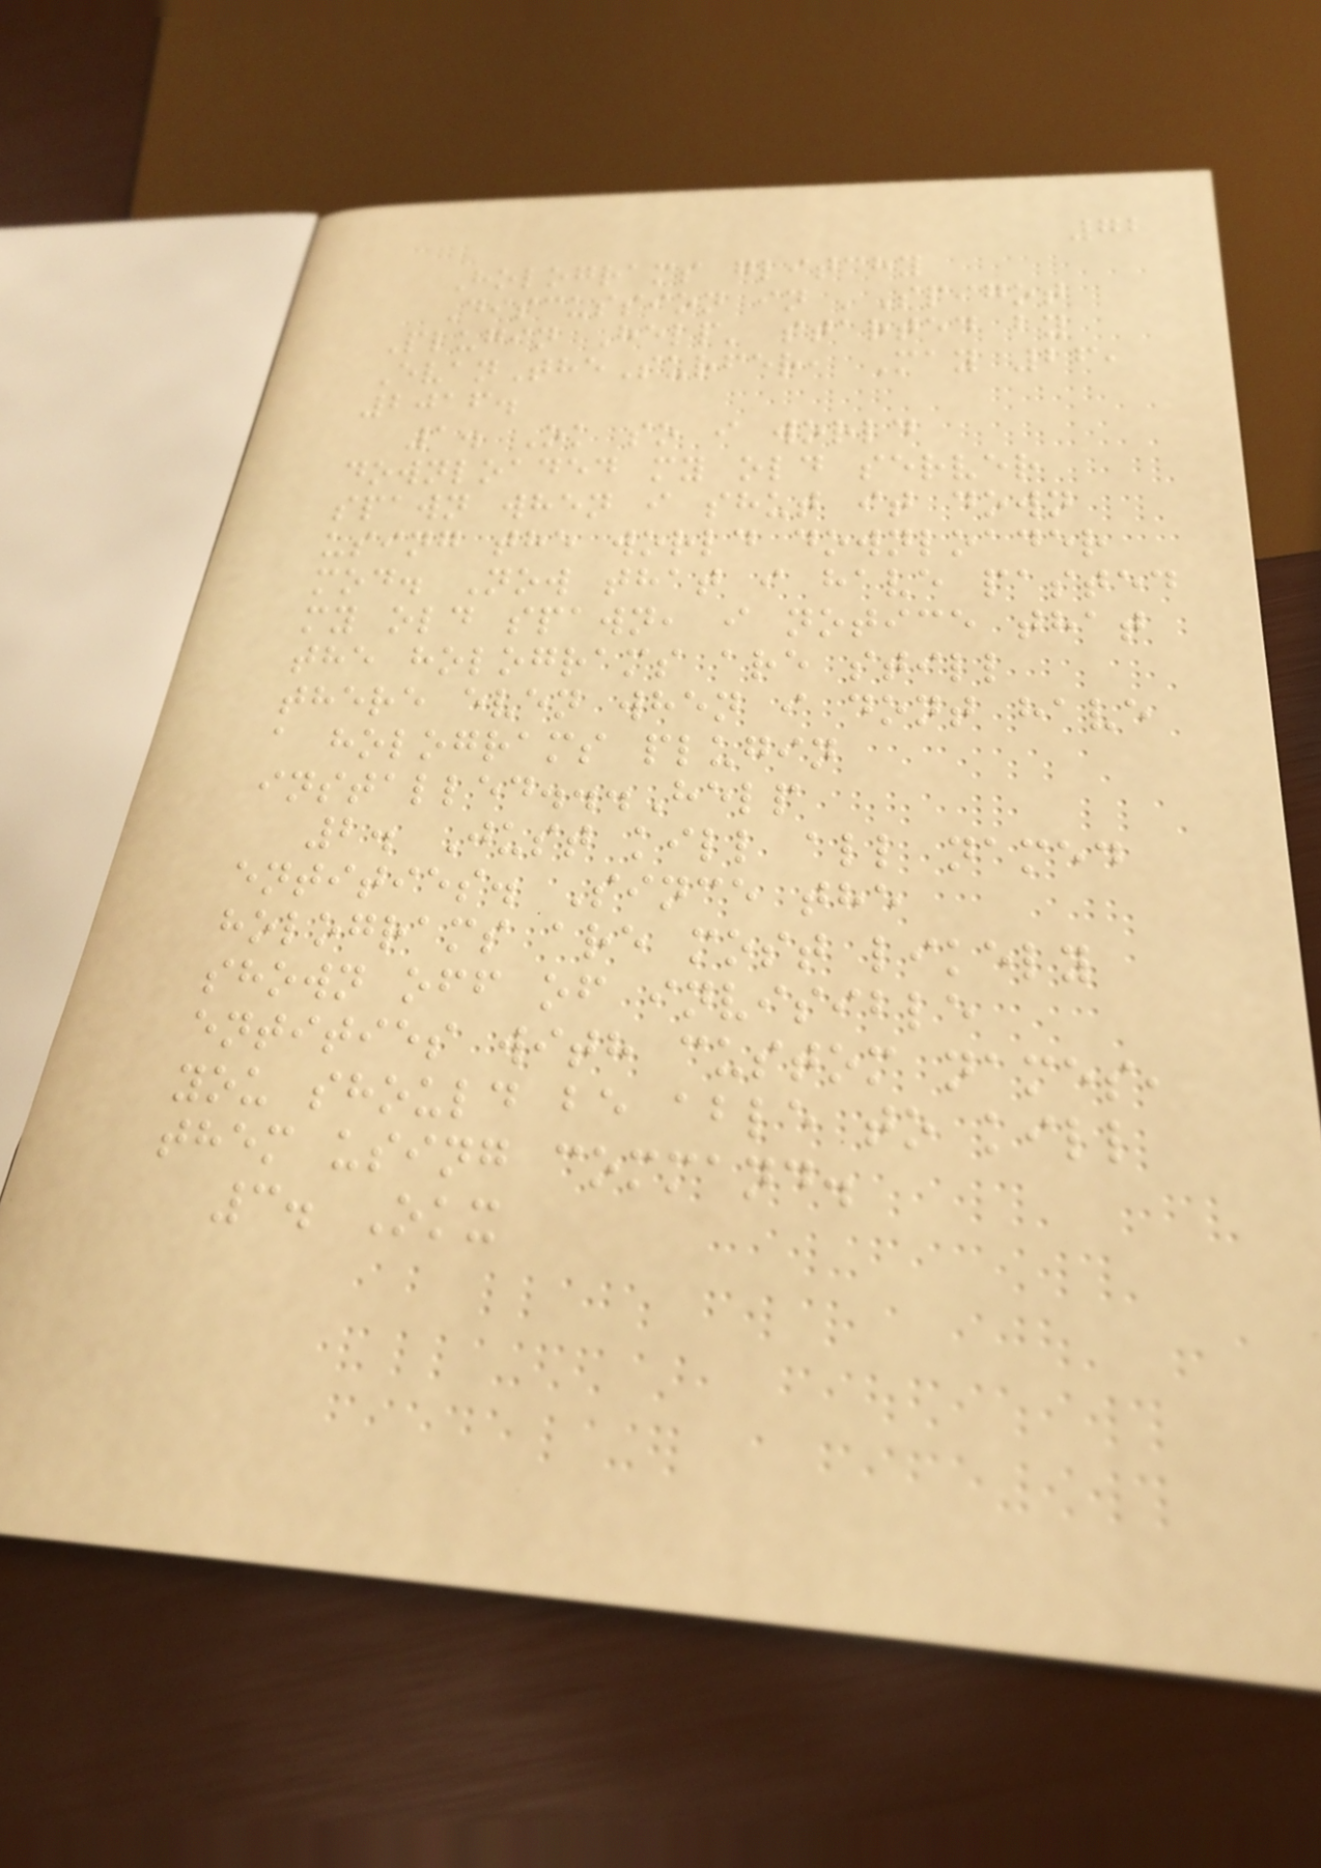72
Holograms glitchy
Discussion in 'Spigot
Plugin Help' started by
EvanTheSurfer, May 26,
2016.
1. Ok so i world
downloaded my old server
spawn when i shut it down
using the world downloader
mod. Now that i have pasted
my old spawn, i notice that
the holograms are still
there even when i dont have
a holograms plugin
installed...Help
2. Just kill all named
entities. Since the
holograms are most likely
shown off of invisible
entities with custom names,
you should be able to kill
them using command.
3. Okx
